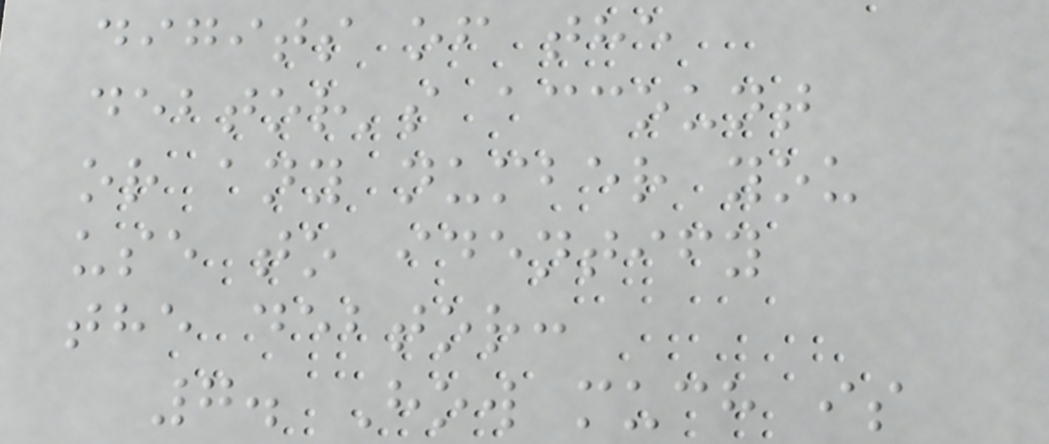digits of the
debtor's account
or any number you
use to identify
the debtor:
7. How much is
